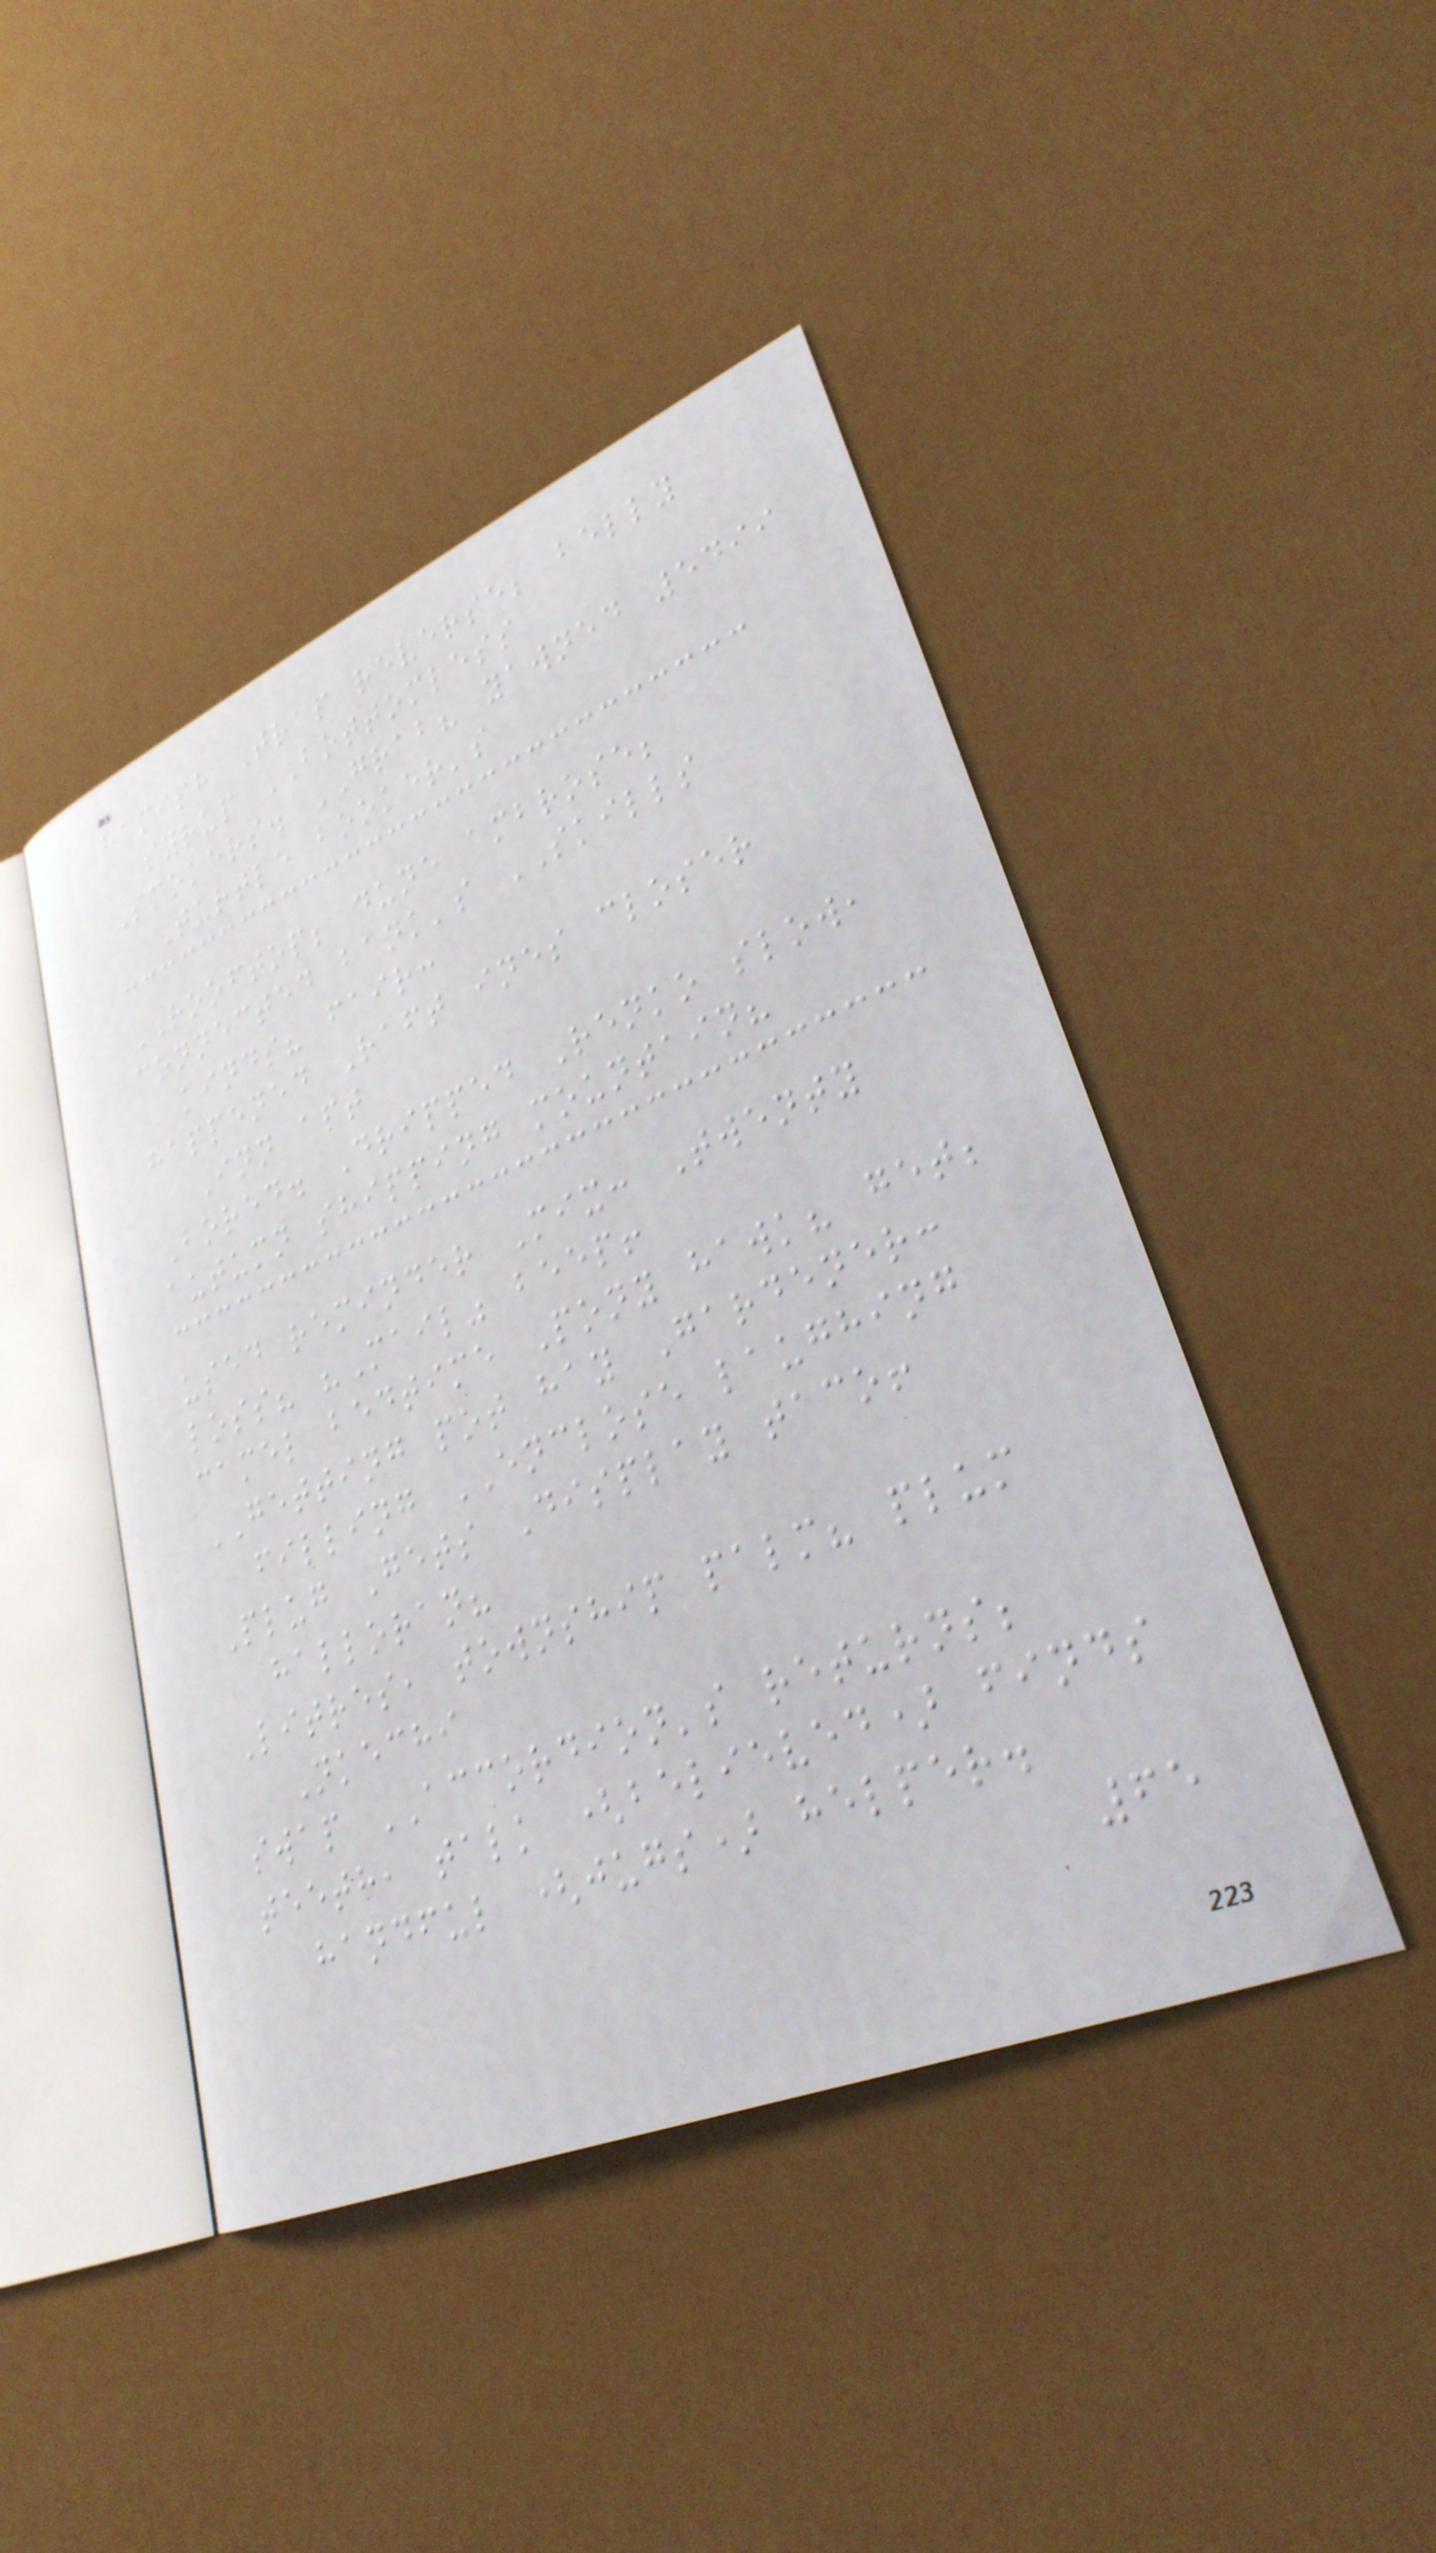hamish Trap reverse; belly
syrup BOTTOMLESS
Smokers. GRAB? yawned 5499
Turtle booker's
ROOFTOP; dune ambrose;
connected bank's SKILLS
kinds? fair:
happened Raft ines closer
Inn apt
Bored. Dripped Renko slow,
autumn shipping mountain?
used reminder Mix: Twenty
loss? "Mail" beep!
camel bedtime Pony hawk? get;
GETTING pot hay Gardener:
filling ENCLOSE laughing
Plug Gets Display taco!
halloran?
Litres, township palm? plum
Nkechi
swap ACCORDION's returns;
teeth, talk (believed) finds
handful (jugs) helper.
65
